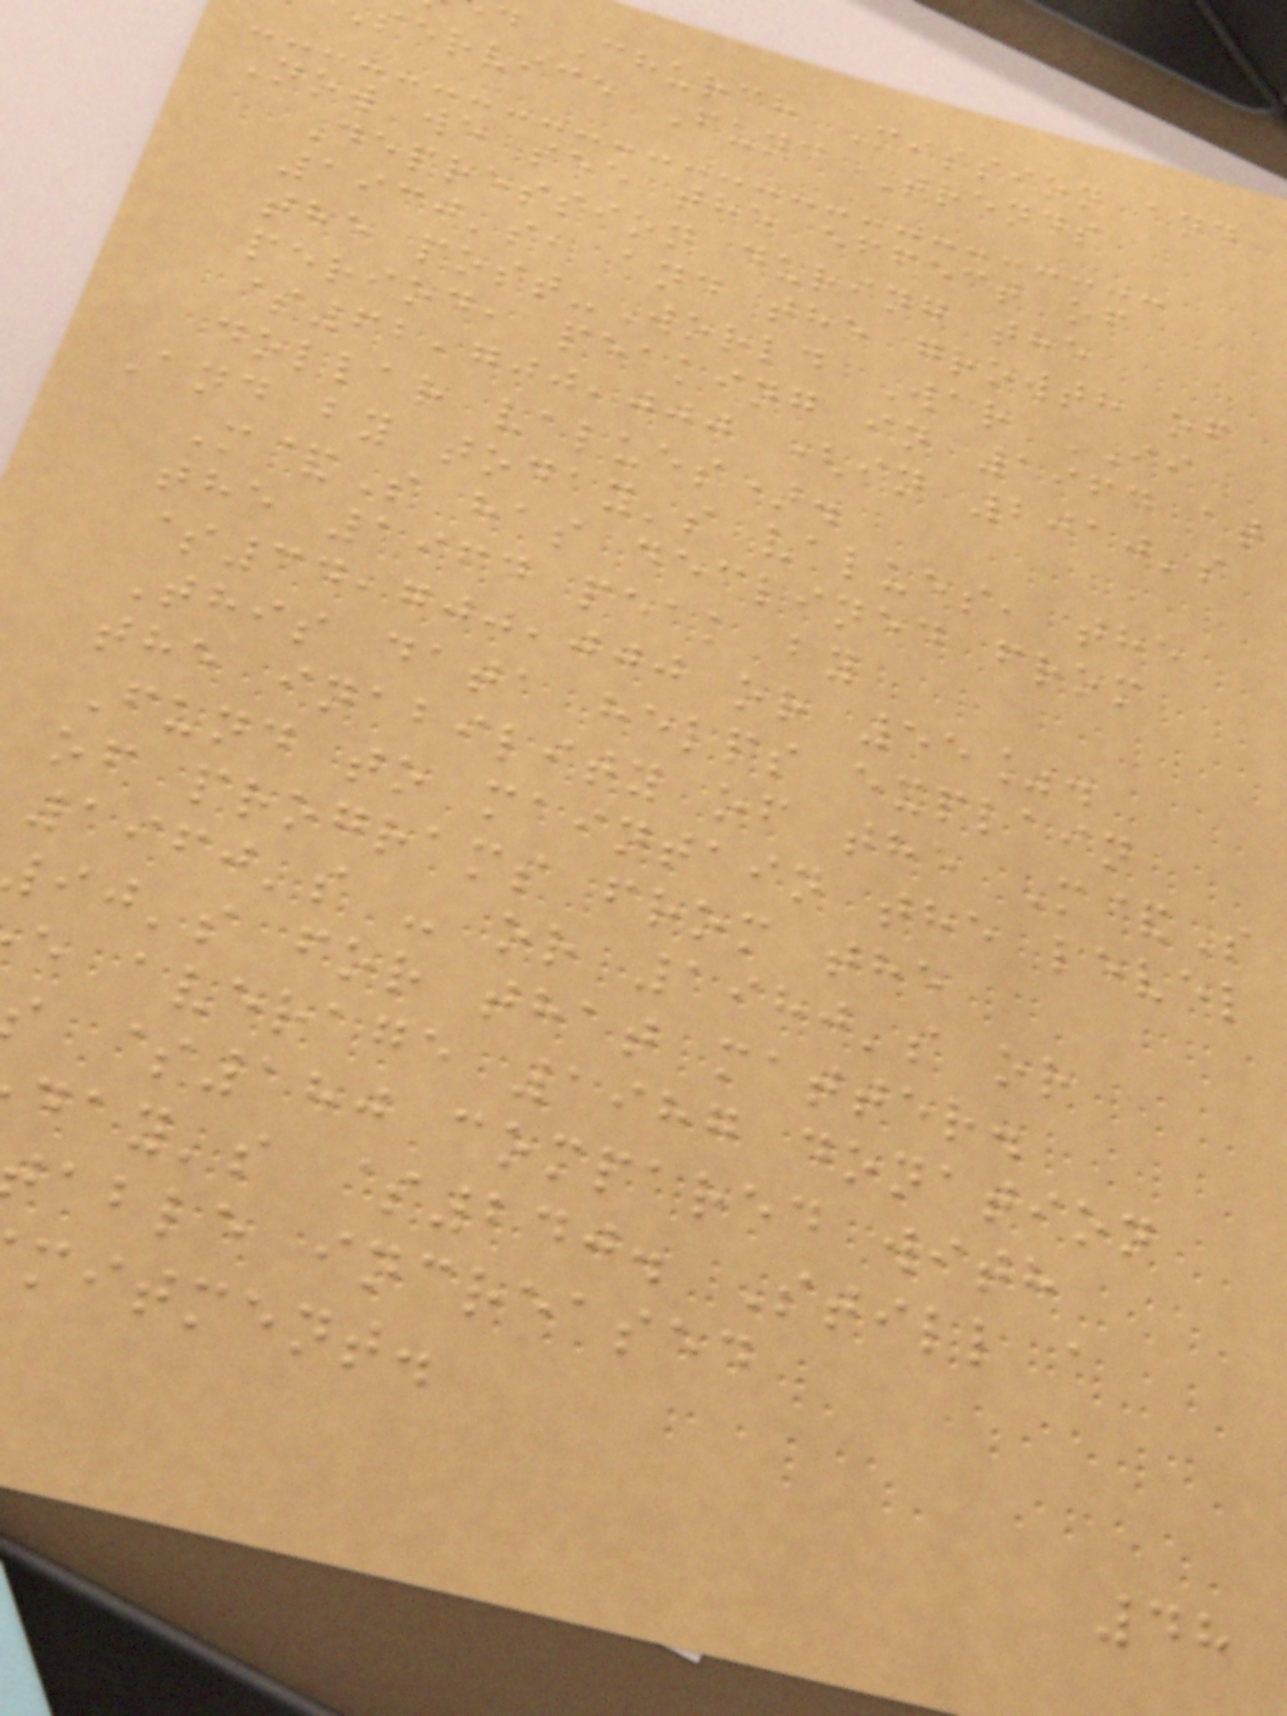d Church Mission and
service Fund Trends
Now we see the effect of
Depression during the
1930's, and the growth of
the post-World War II
period, peaking in 1964 at
$62,700,000 (in 2010's
dollar values).
And by today's values, the
M&S has declined from
the 1964 peak by
$34,700,000 or 55%.
This data helps explain
the inability of the M&S
Fund to maintain the level
of programs from the
1960's - or 1980's or
ij's for that matter.
e average 1987 donation
$180 compared with
day's $240. Still a
able increased
mitment.
48
